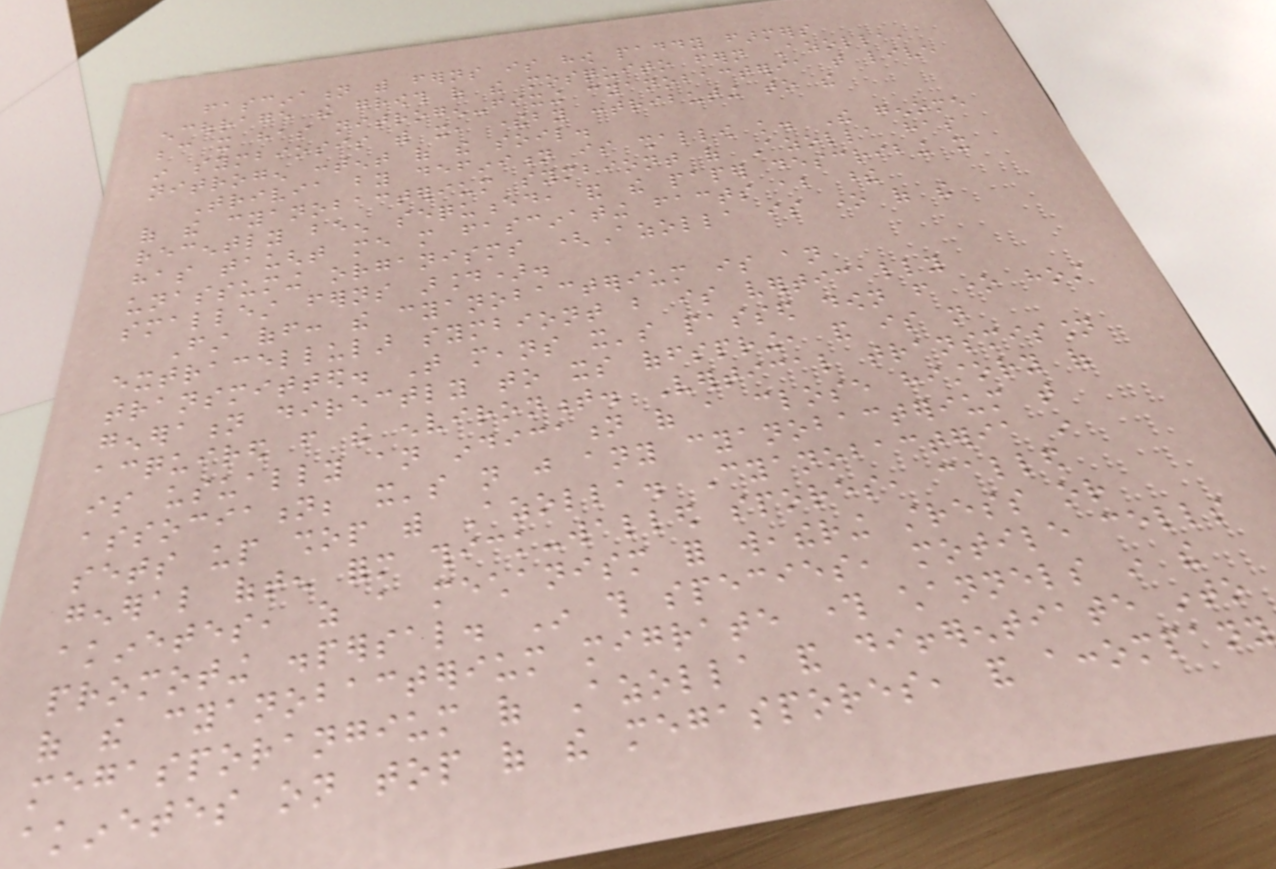fascination with ferns is how paddy farmers
encourage the growth of the mosquito fern Azolla,
because it has nitrogen-fixing cyanobacteria that live
in symbiosis with it, thereby contributing to the
nitrogen content of the soil.
Trivia by definition is shallow knowledge. The genome
of the cyanobacterium symbiont of Azolla has
recently been sequenced, and the paper describing it
has taught me more fascinating facts about these
unassuming organisms (Azolla is one of the
smallest ferns around).
First off: the cyanobacterium is an
extracellular symbiont but is vertically
transmitted. That means it's passed down from one host
generation directly to its offspring, and is not
acquired from the environment. Vertical transmission
is usually an indication of a close history of
association; it's not just any cyanobacterium that
sets up shop with Azolla. Cyanobacteria in
general often form thick-walled spores, called
akinetes, as a mechanism for weathering stress or
promoting dispersal. In this species, motile cells
of the cyanobacterium migrate through channels in the
megasporangium of Azolla and differentiate into
akinetes on top of the megaspores, and accompany
